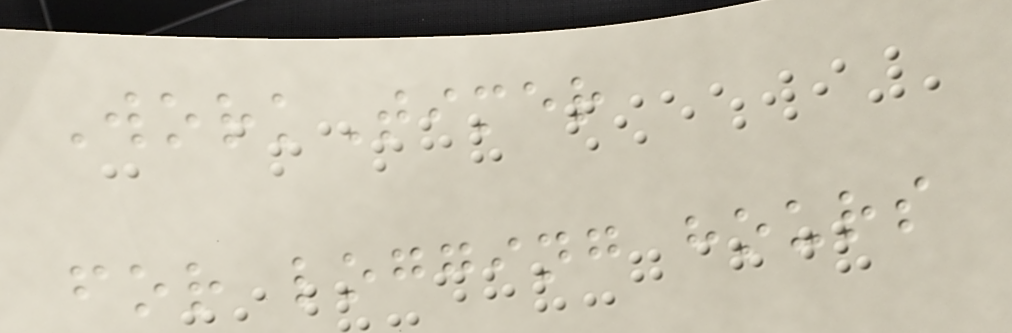WorkTimer
for logging hours
